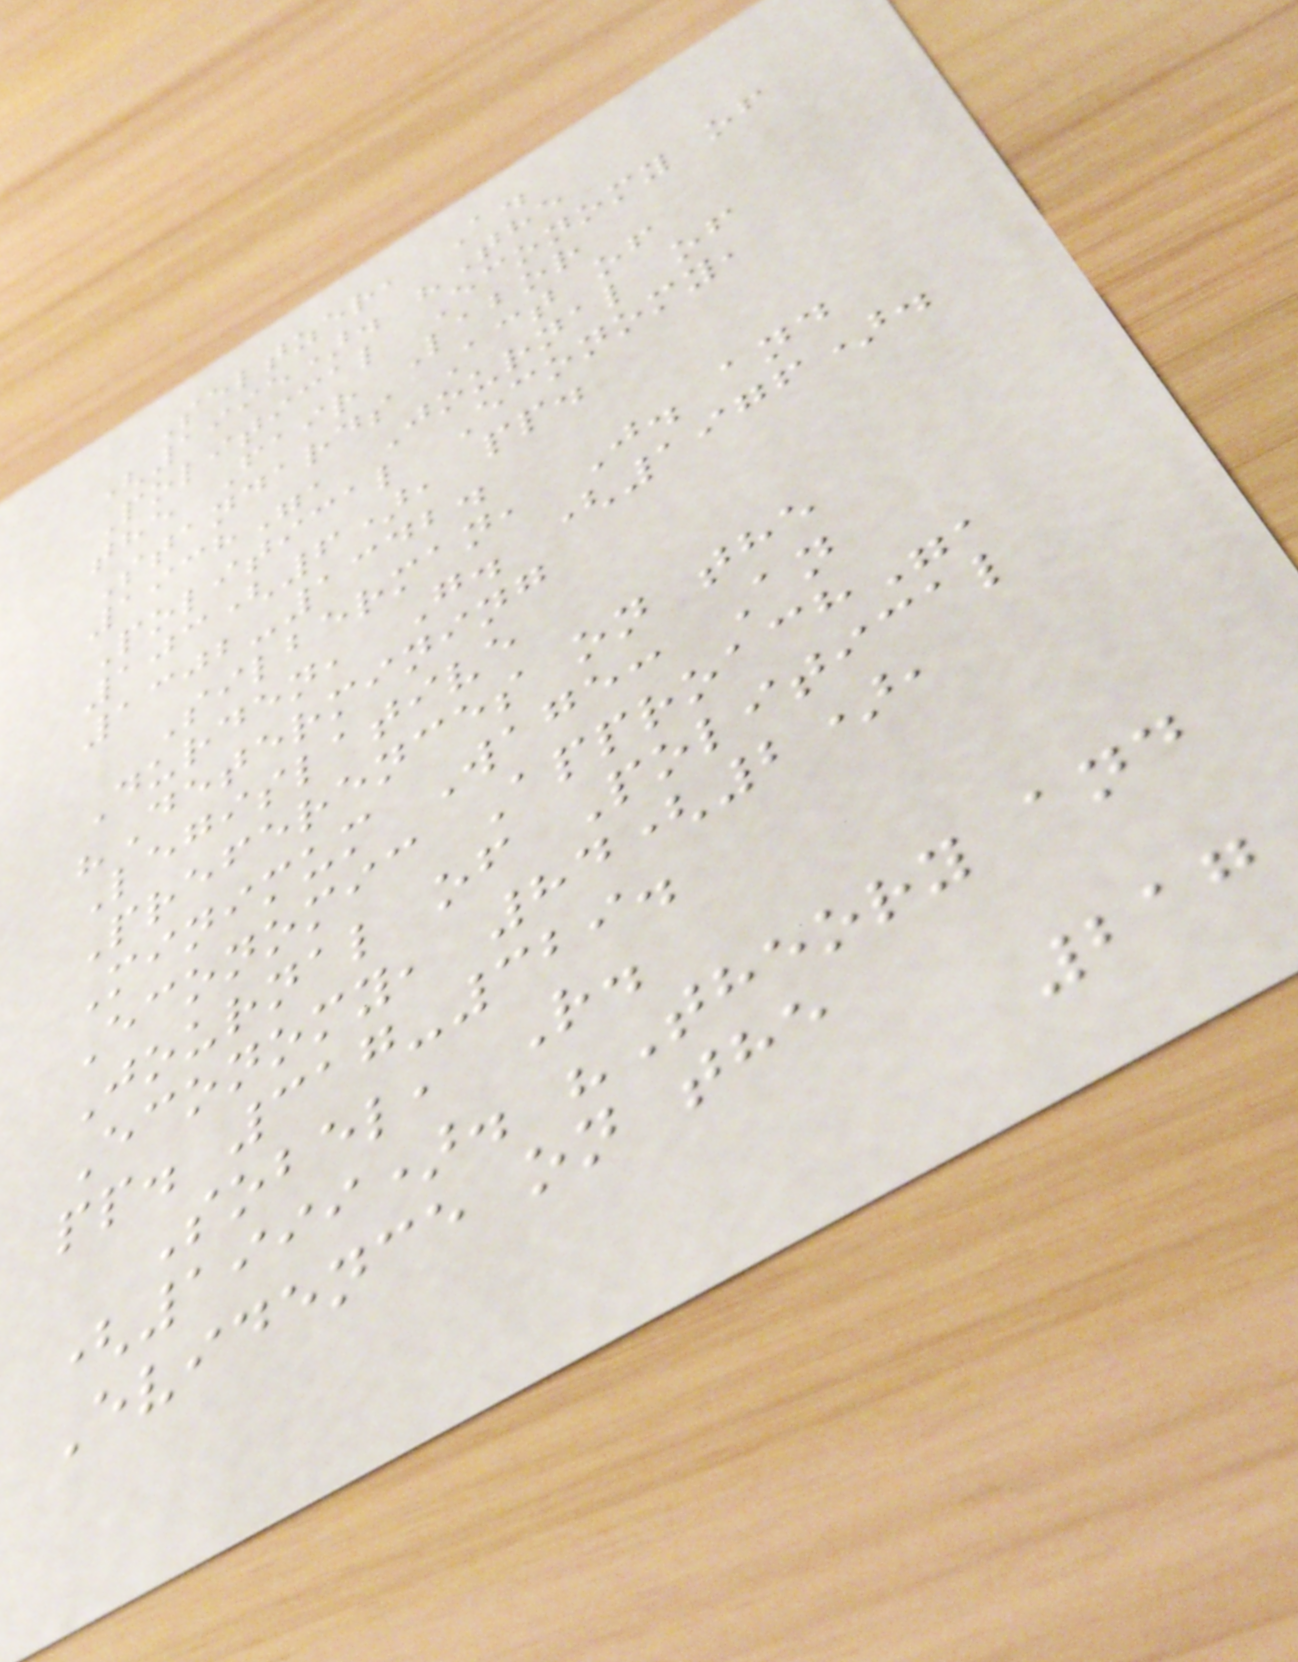Seltzer, A.
(1995). "The
Political Economy of
the Fair Labor
Standards Act of
1938", Journal of
Political Economy,
103(6), pp.
1302-1342.
Silberman, J. and
Durden, G. (1976).
"Determining
Legislative
Preferences on the
Minimum Wage: An
Economic Approach",
Journal of Political
Economy, 84(2),
pp. 317-329.
Sobel, R.
(1999). "Theory and
Evidence on the
217
